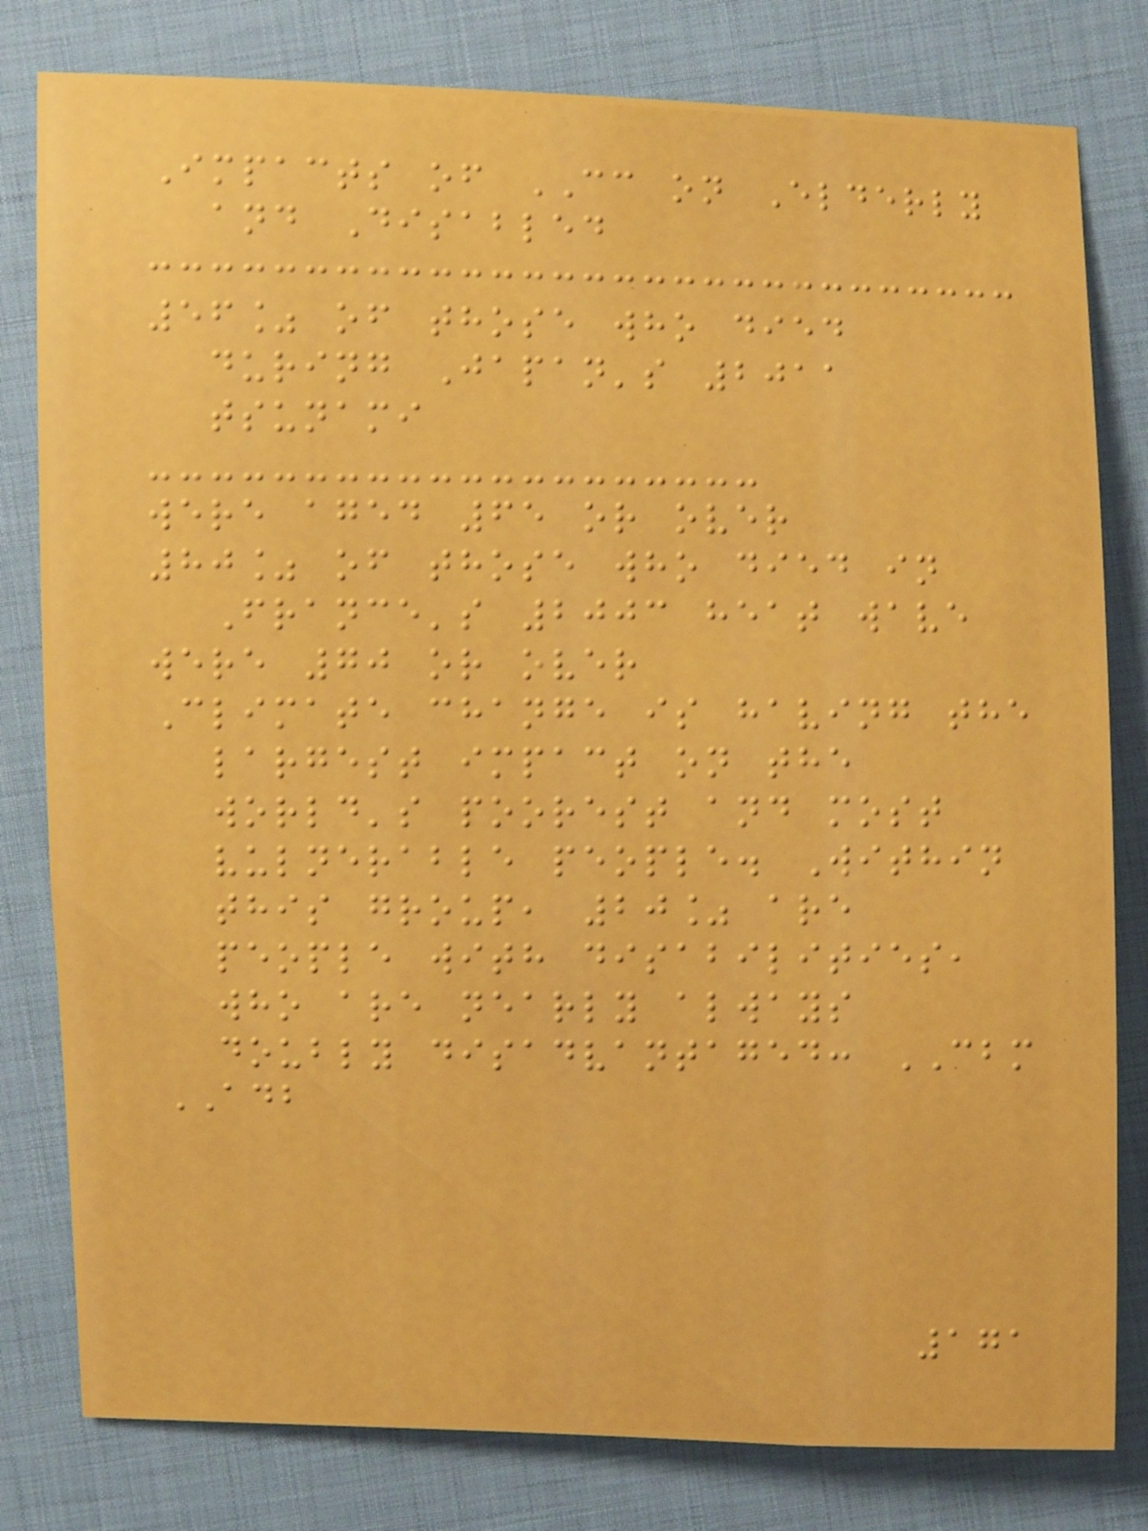Impacts of CC on Elderly
and Disabled
56% of those who died
during Japan's 2011
tsunami
were aged 65 or over
80% of those who died in
France's 2003 heat wave
were 70 or over
Climate change is having the
largest impact on the
world's poorest and most
vulnerable people. Within
this group, 20% are
people with disabilities,
who are nearly always
doubly disadvantaged: CBM
ADB
171
